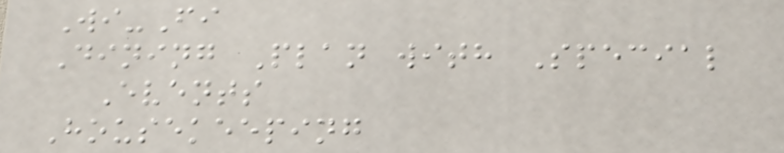Wi-Fi
Dining Plan with Special
Events
Housekeeping
